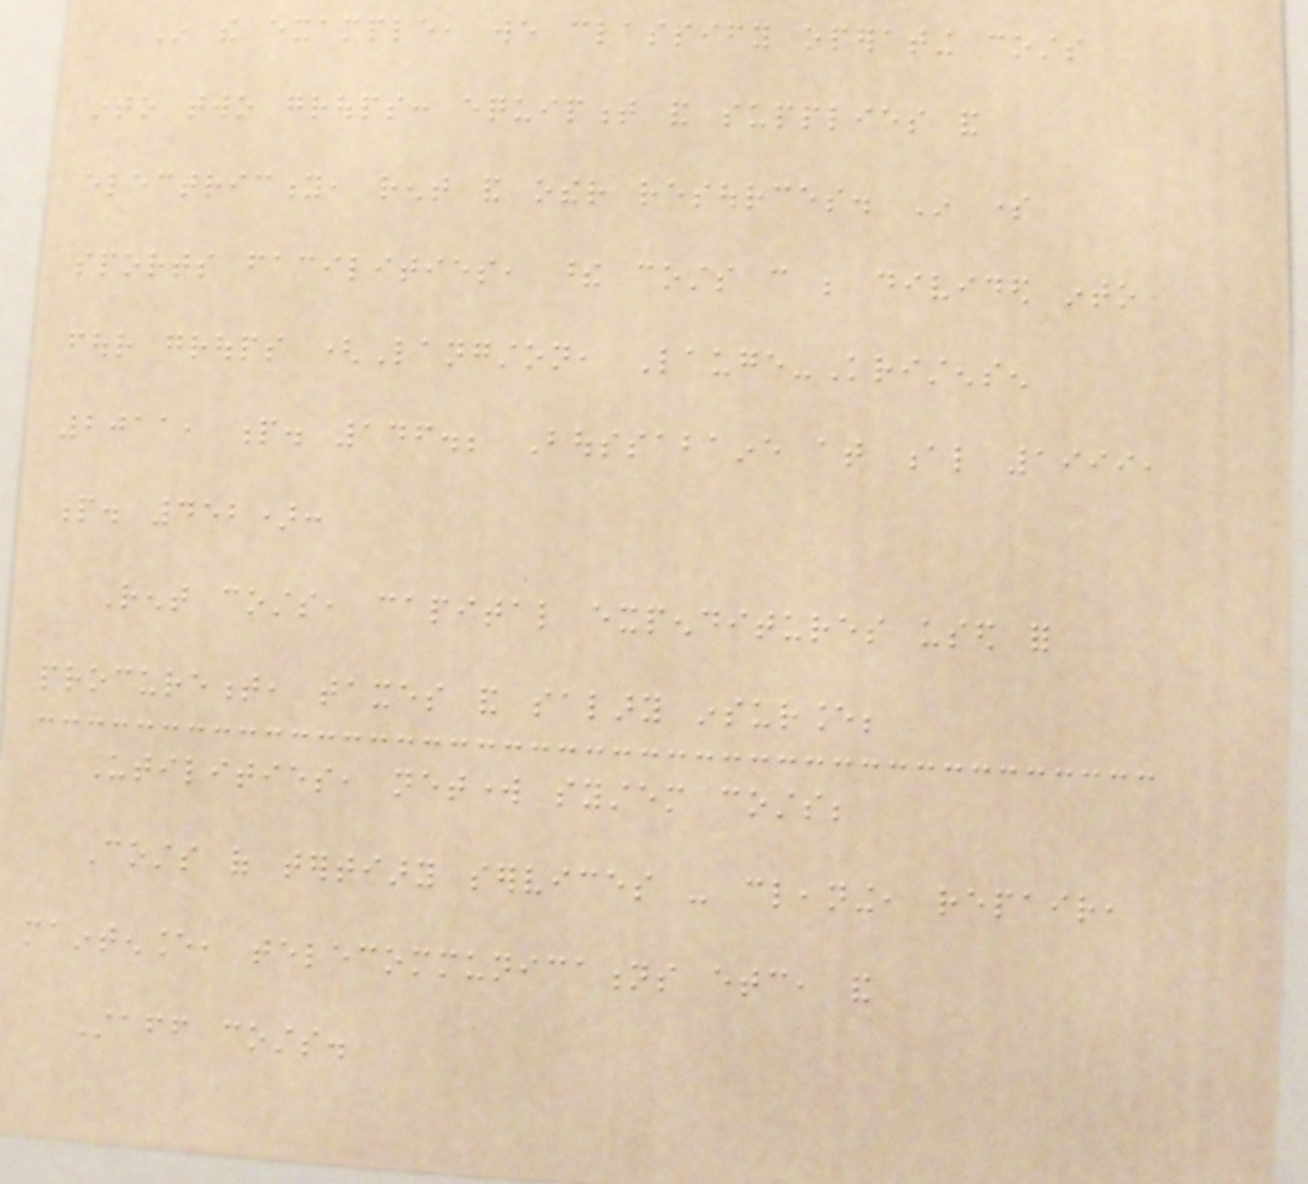In the example, we classify operating costs
into two groups: equipment and supplies and
electricity, rent and other resources. In some
sports facilities, these costs can be divided into
four groups (Langston, Lauge-Kristensen
2011, p. 146.; Boussabaine at al 1999,
p. 452):
Rent costs, capital expenditures used for
procurement, taxes and salary insurance;
Utilities, network system costs;
Costs of tertiary services - cleaning, repair,
maintenance, telecommunications etc, and
Staff costs.
